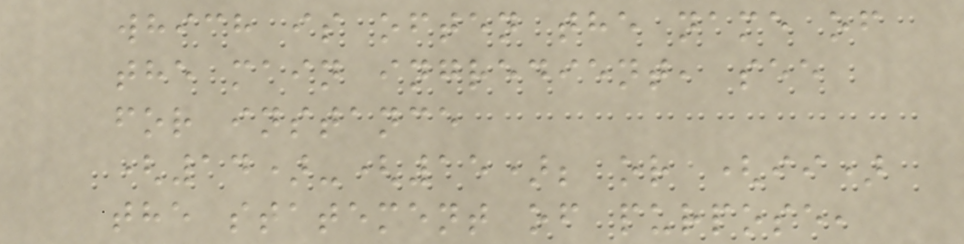which is often the name of
the main ingredient, see
for instance
(14)-(15); or (ii)
the statement of purpose,
